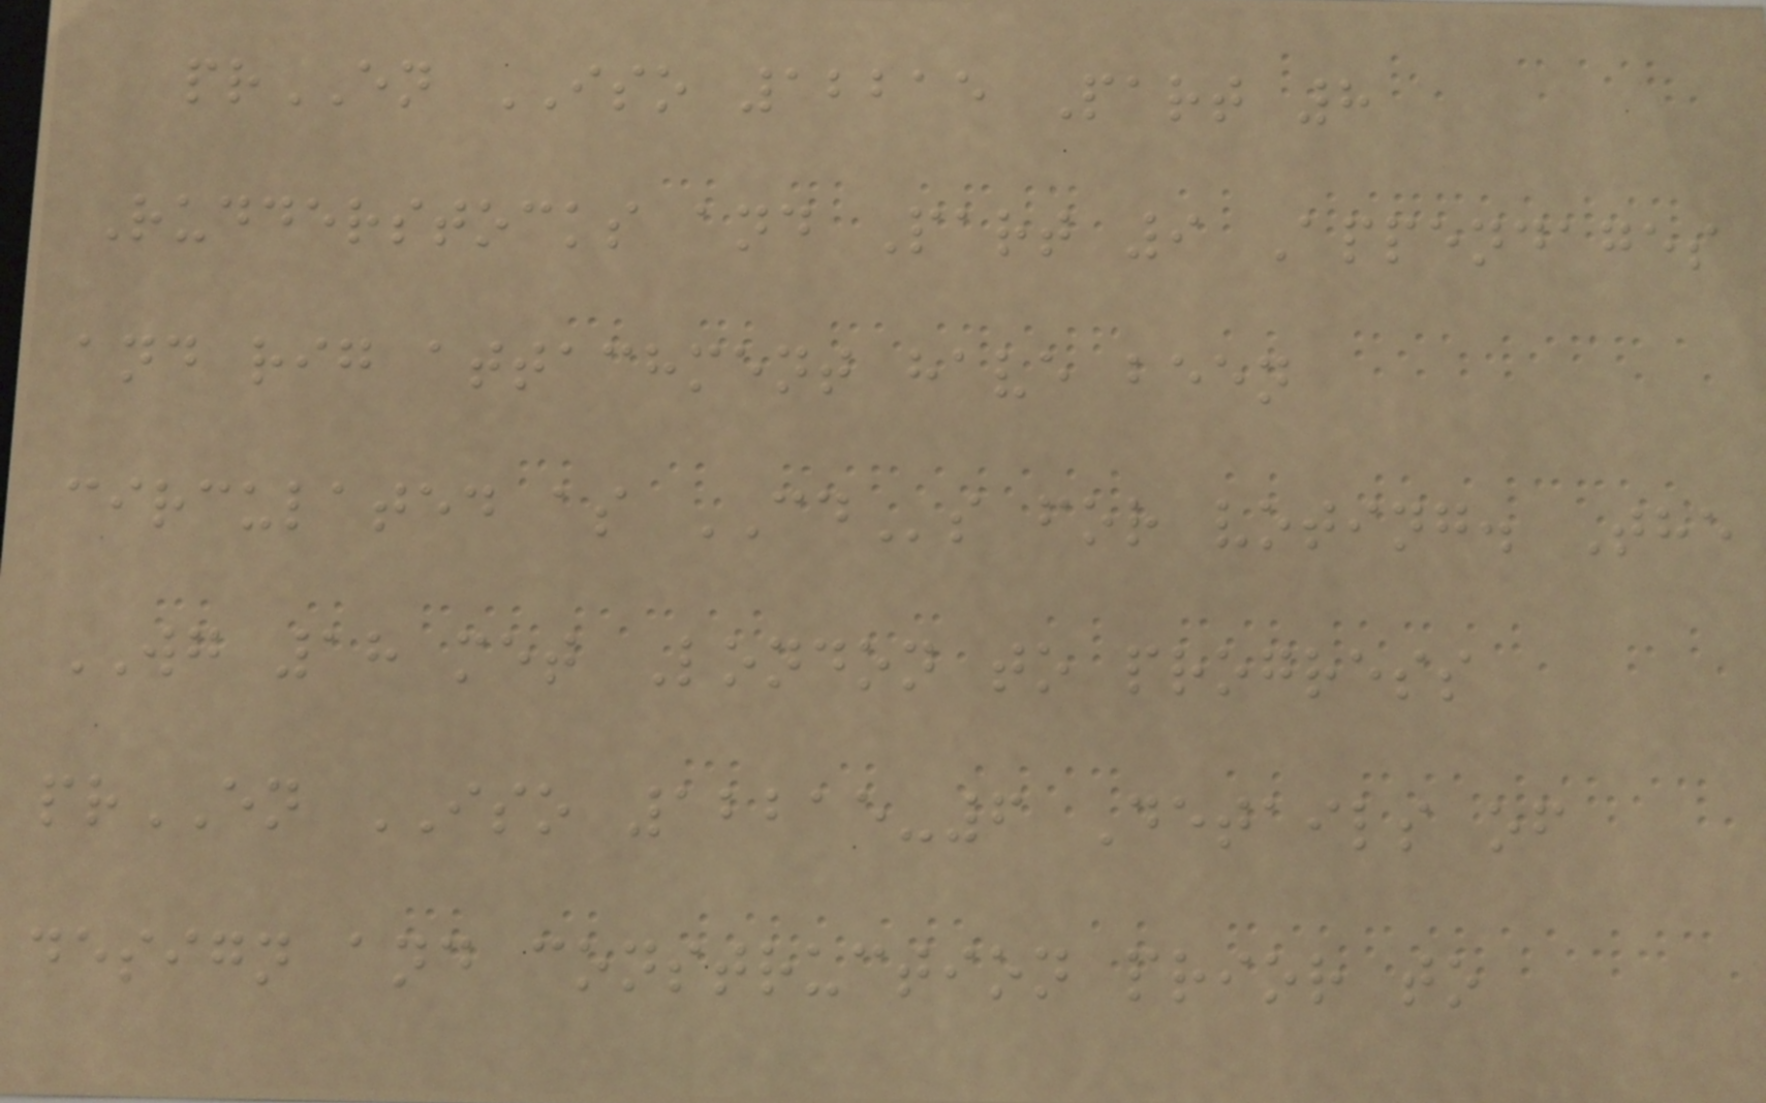prEN ISO 12215 Part 8
Rudderstocks and Part 9 Appendages
and rig attachment have been
circulated as CDs for voting. The
WG 18 met London to progress
prEN ISO 12215-6 Details of
design and construction prior to
